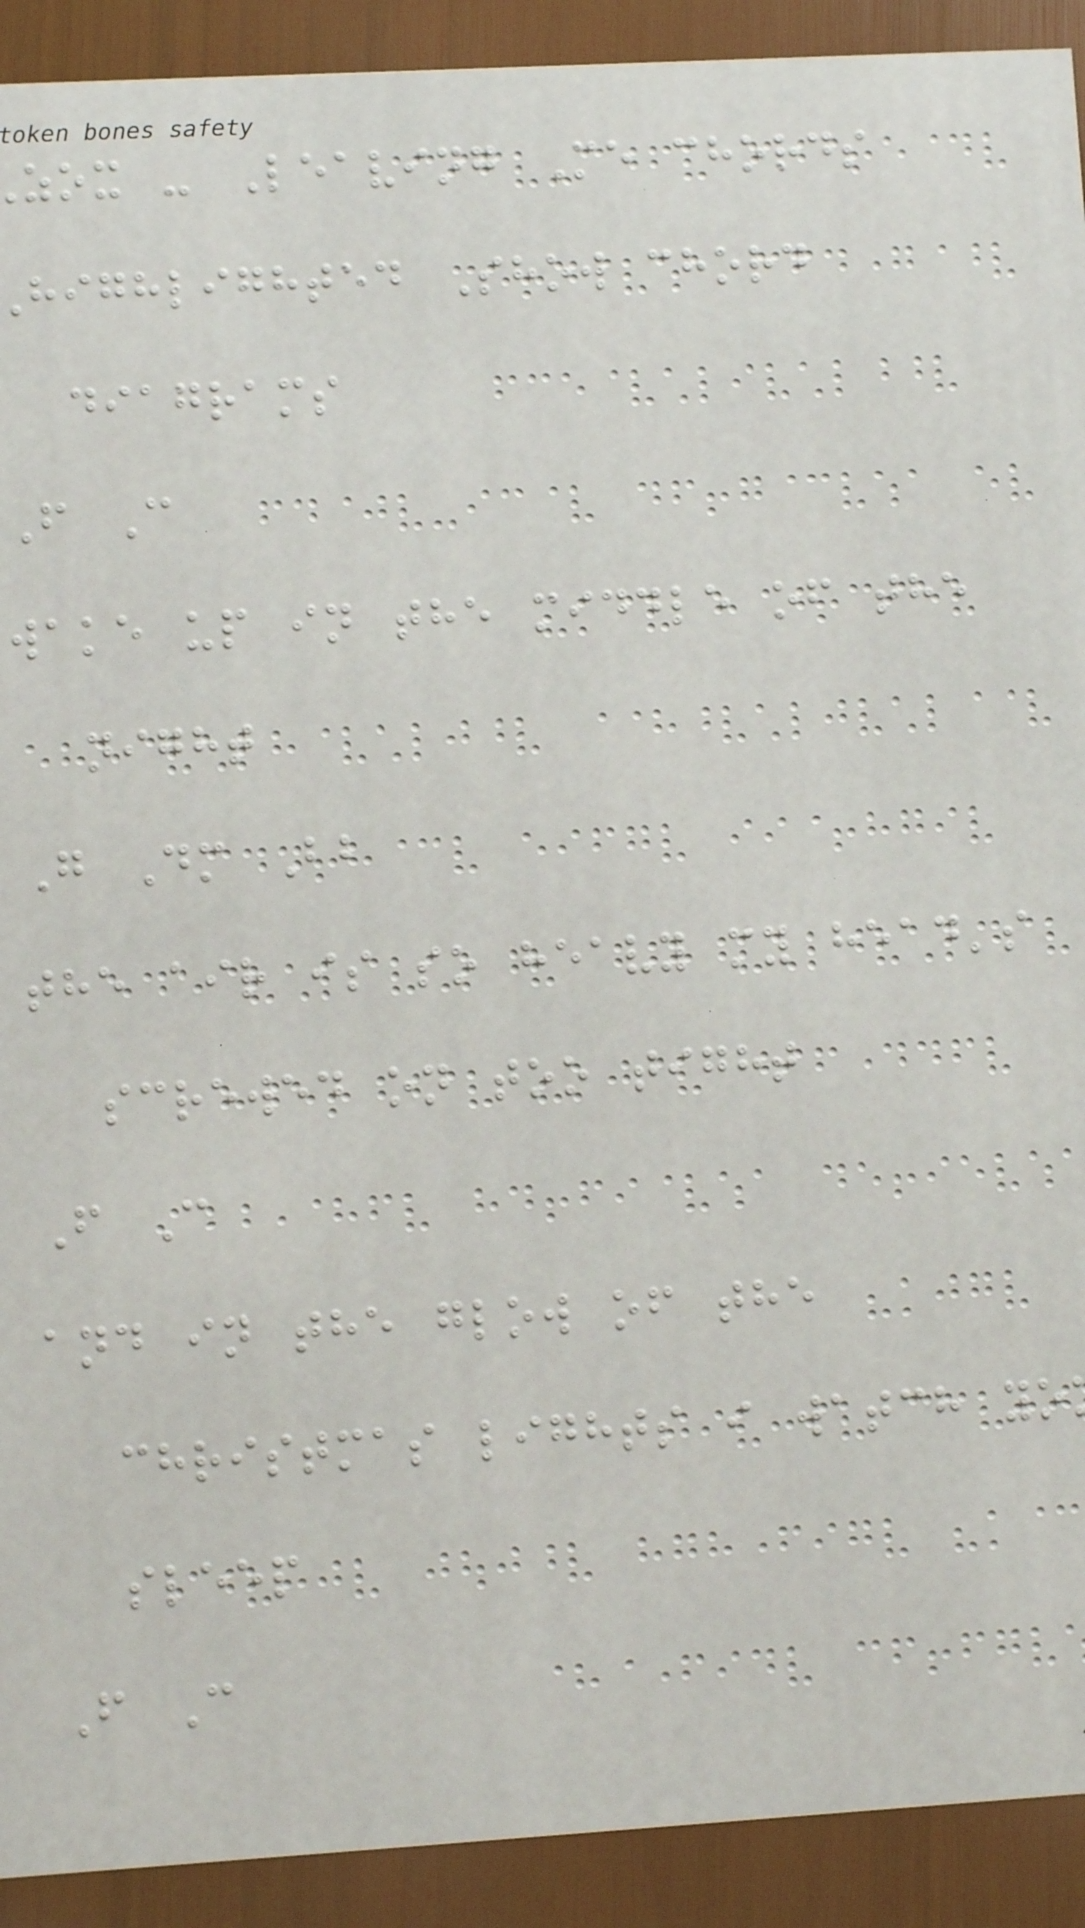zox - Leaving Me chords
highlighted Show chord
diagrams
F C
wake up in the middle of the
night
G Dm Bb
the air is so heavy my head's
screwed on too tight
F C
and in the glow of the
christmas lights i watch yo
sleep
F C
